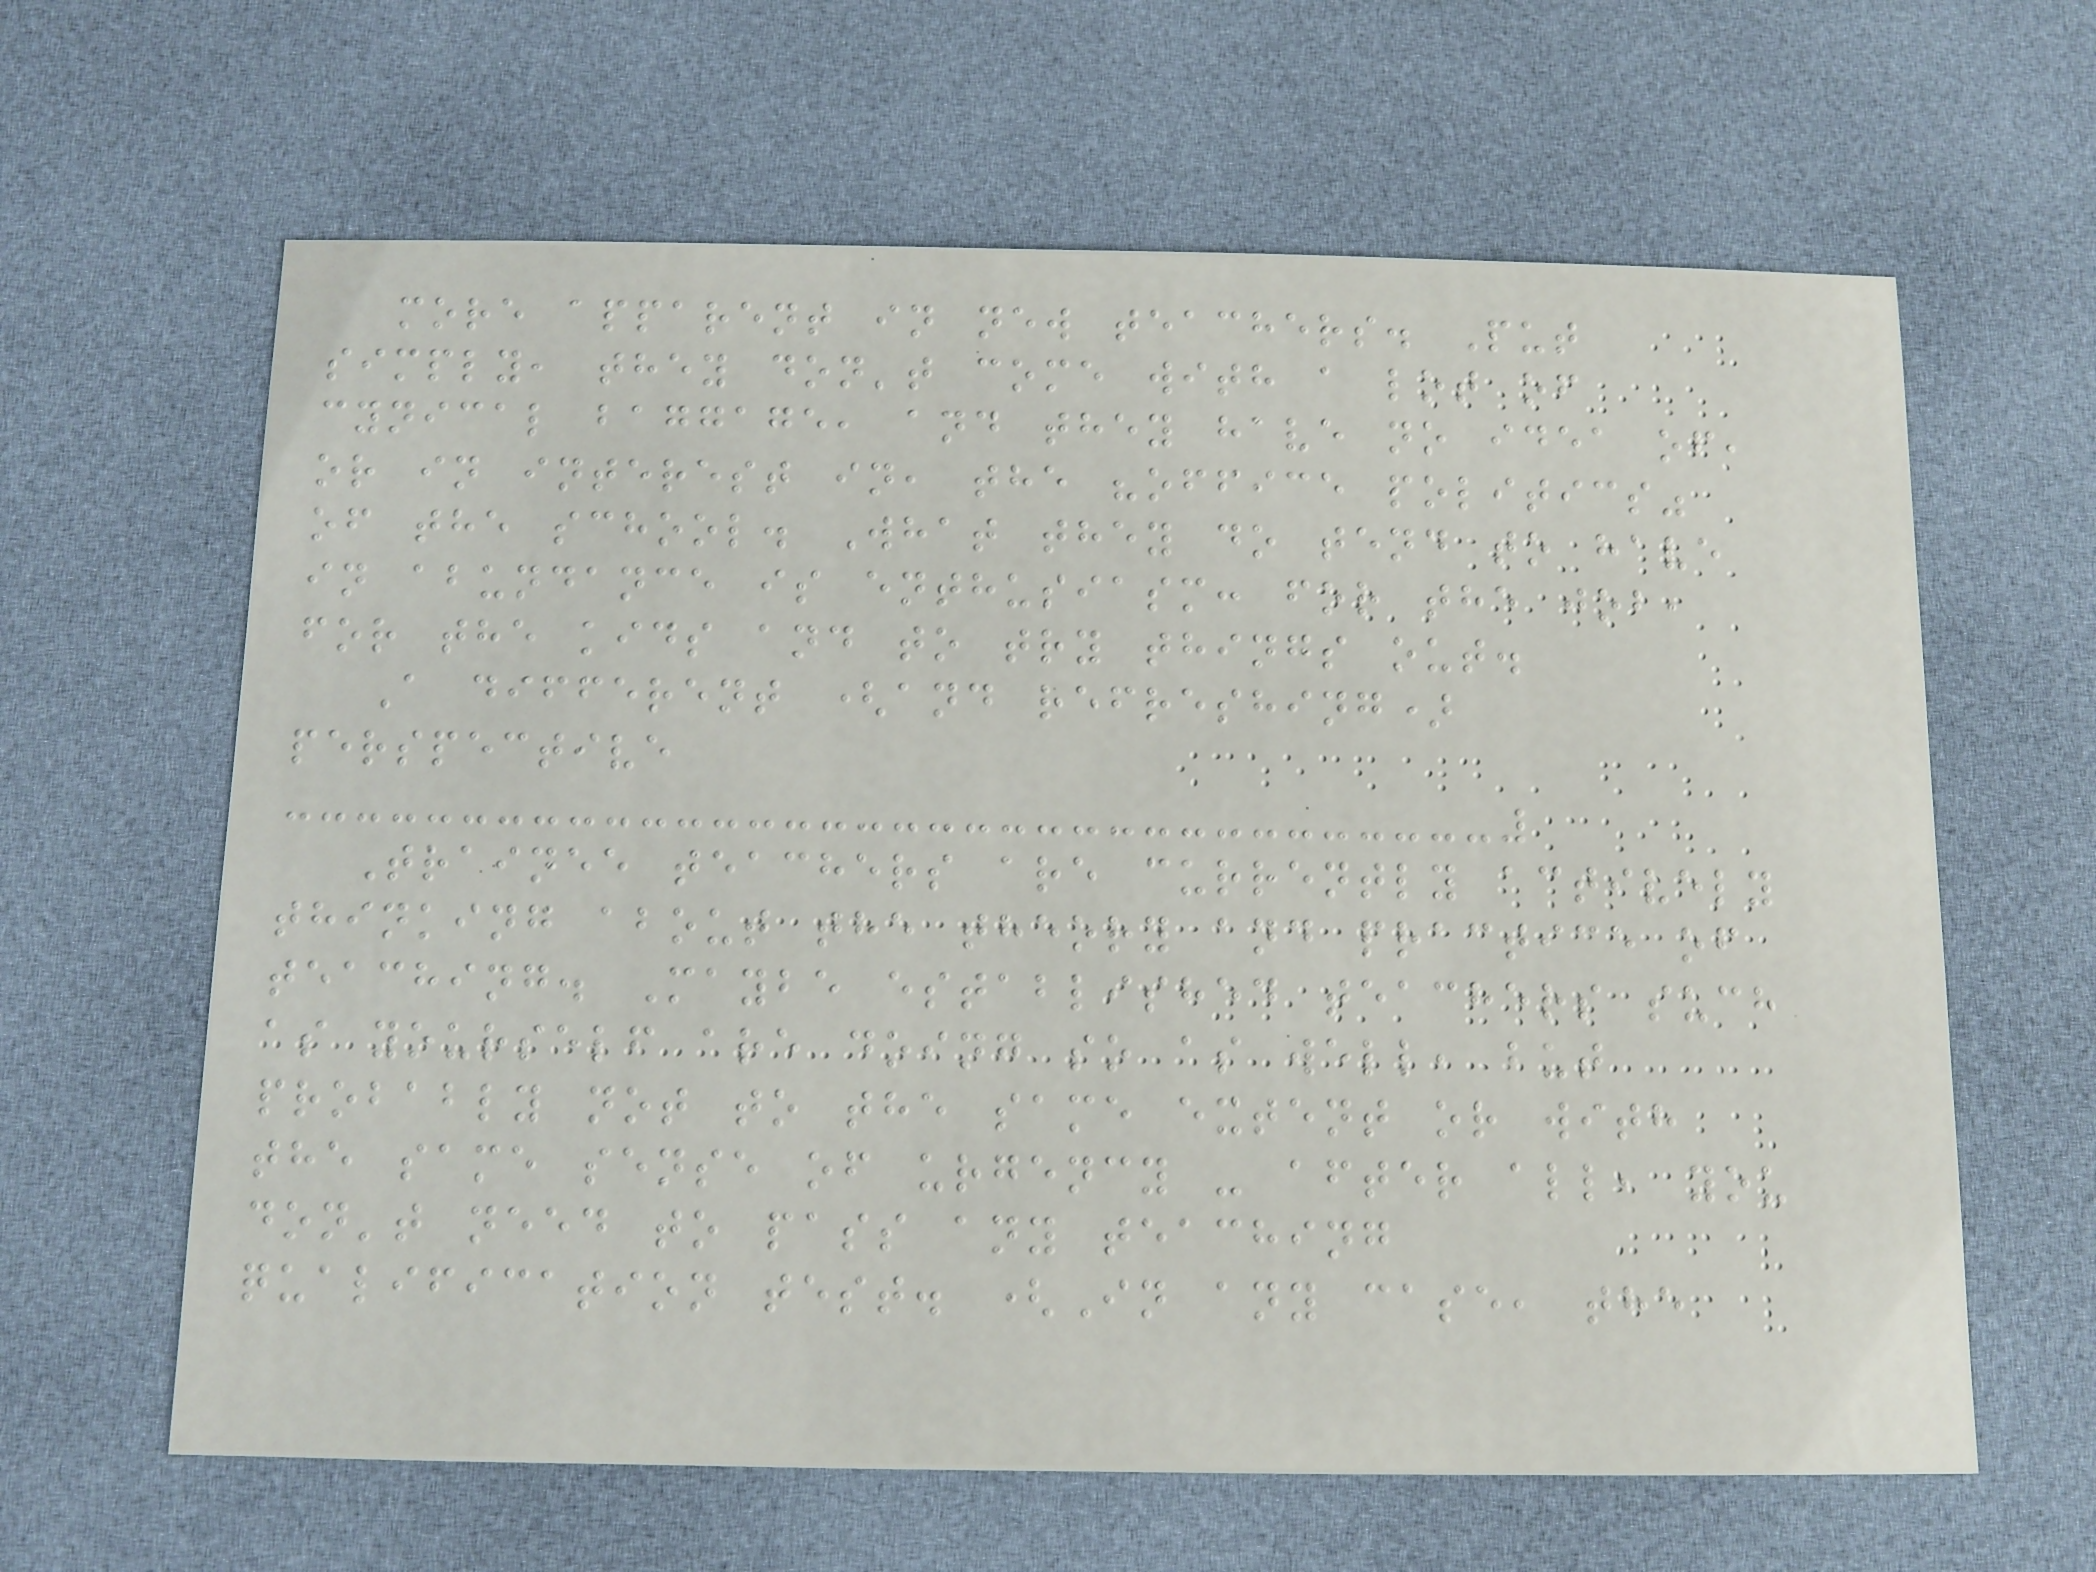more apparent in new teachers. Put
simply, they don't come with a lot of
cynical baggage, and they have no idea of,
or in interest in, the "office politics"
of the school. What they do tend to have
in abundance is enthusiasm: for the job,
for the kids and to try things out.
A different (and refreshing)
perspective
Trainee teachers are currently actively
thinking about the theory and practice of
teaching. Maybe established teachers such
as yourself are doing so as well, but
probably not to the same extent or with
the same sense of urgency - after all, you
don't need to pass any teaching
qualification test. (In any case, the
